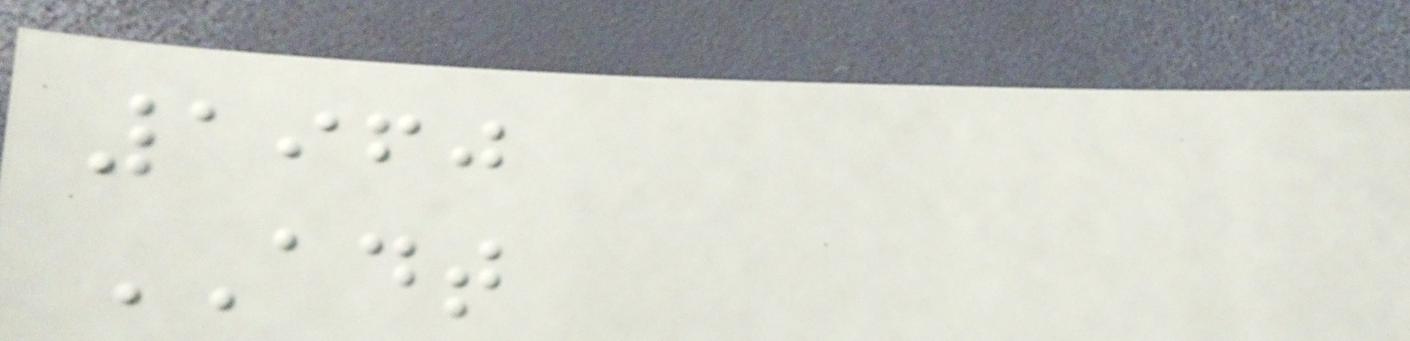1960
ADT
